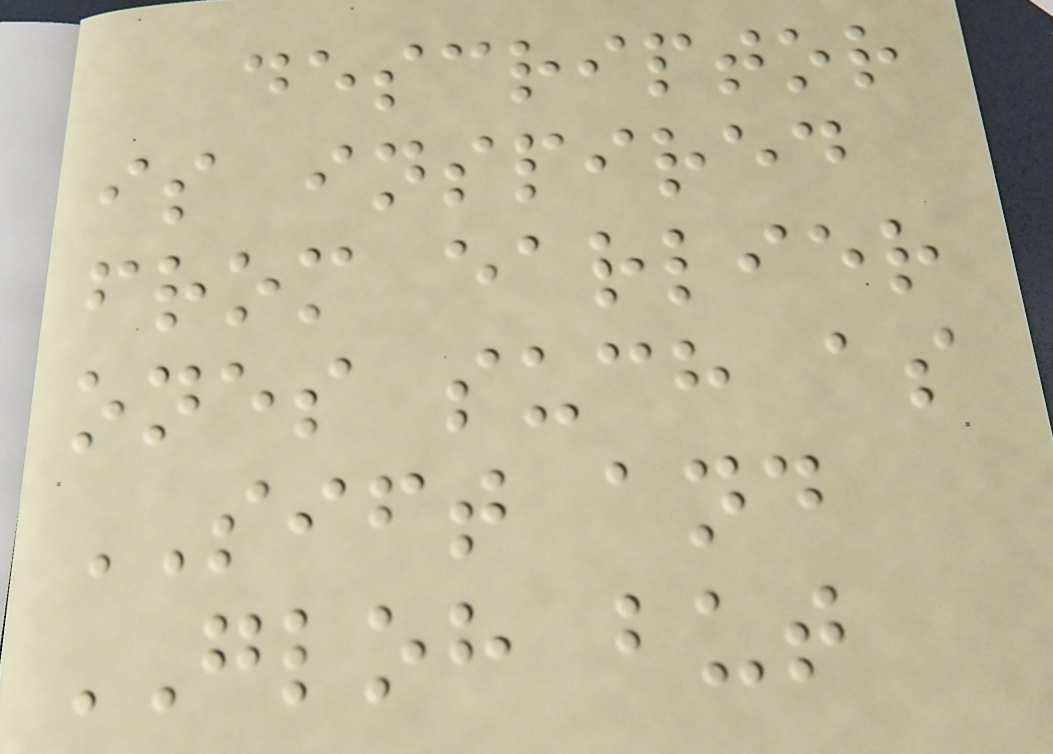descriptor
is inspired
from earlier
ones such as
SIFT and
GLOH but
